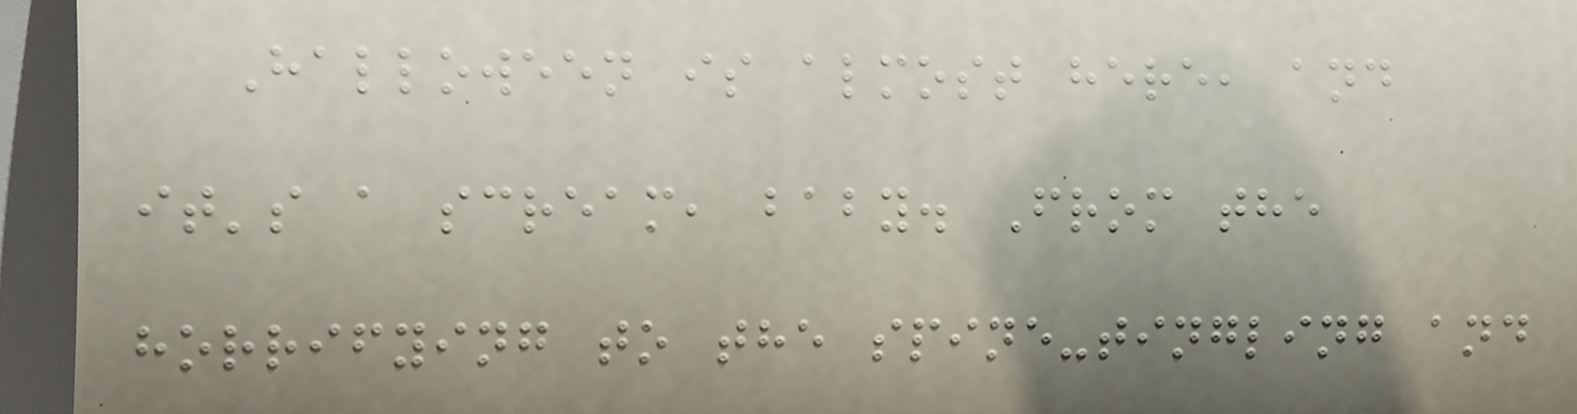Halloween is almost here, and
it's a scream, baby. From the
horrifying to the spine-tingling and
